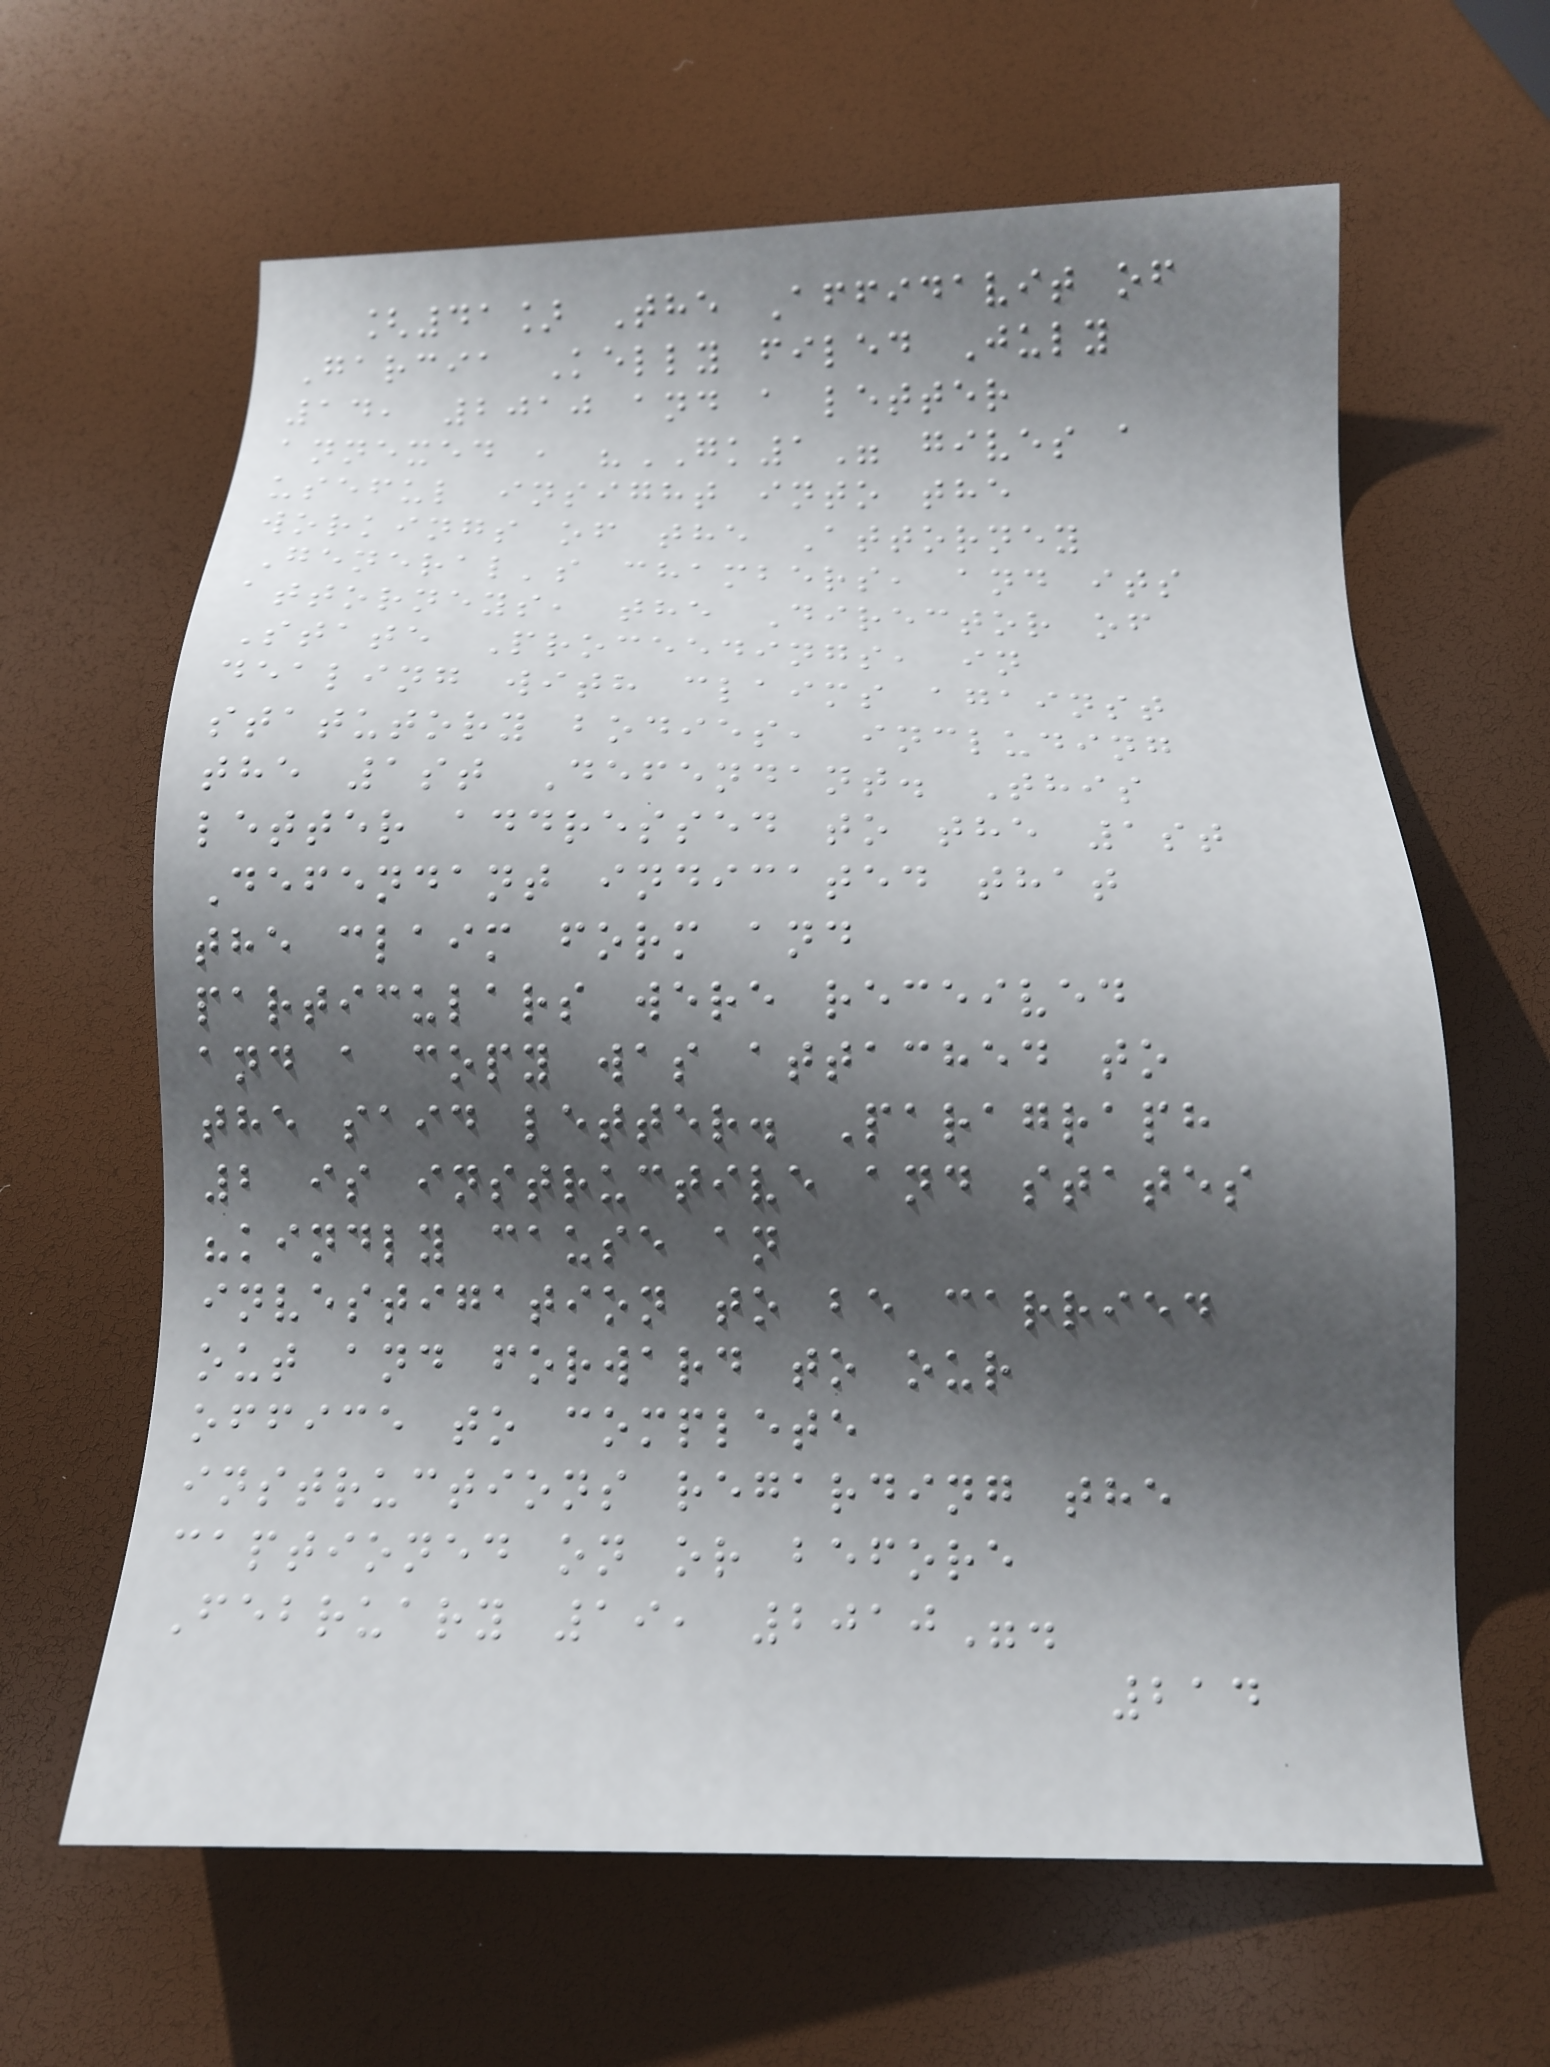[41] The Affidavit of
Garcia Kelly filed July
14, 2010 and a letter
annexed , "GK1" gives a
useful insight into the
workings of the Attorney
General's chambers, and its
attorneys, the Director of
State Proceedings, in
dealing with claims against
statutory bodies, including
the 1st Defendant. This
letter addressed to the 1st
Defendant indicated that
the claim form and
particulars were received
and a copy was attached to
the said letter. Paragraph
2 is instructive and states
"kindly cause an
investigation to be carried
out and forward to our
office to complete
instructions regarding the
captioned on or before
February 19, 2010".
214
